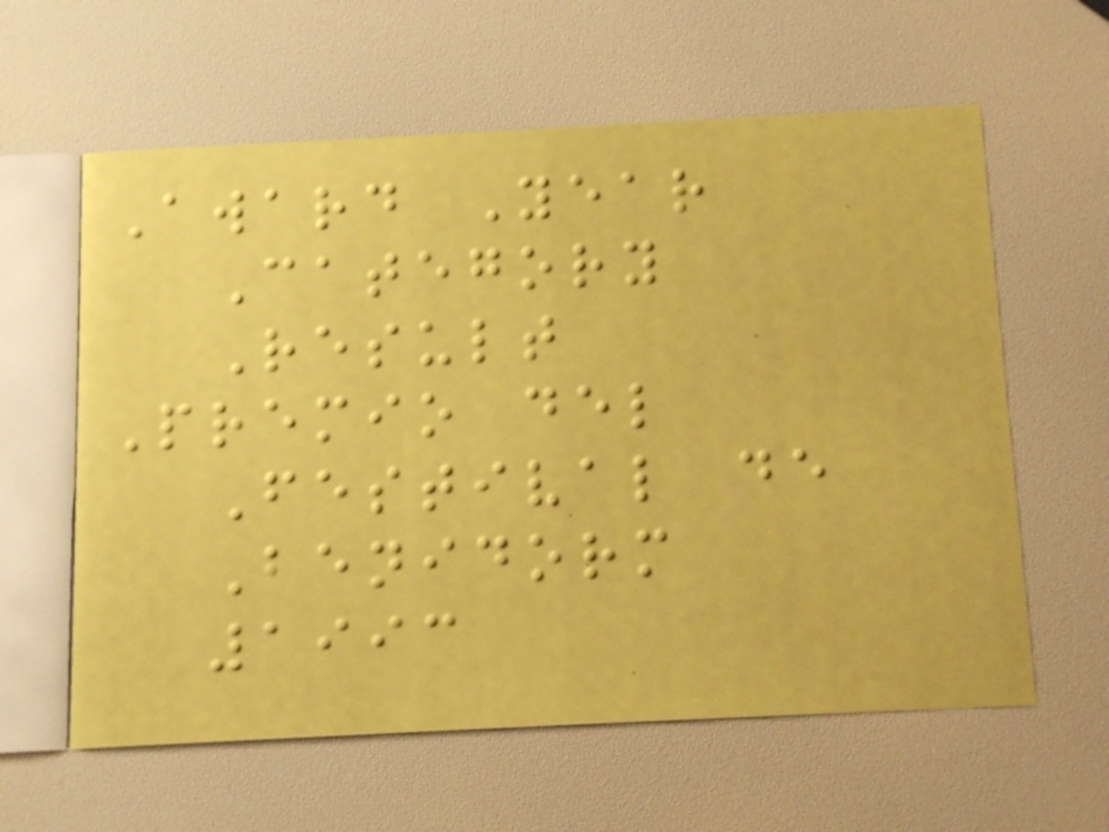Award Year
Category
Result
Premio del
Festival de
Benidorm
1993
